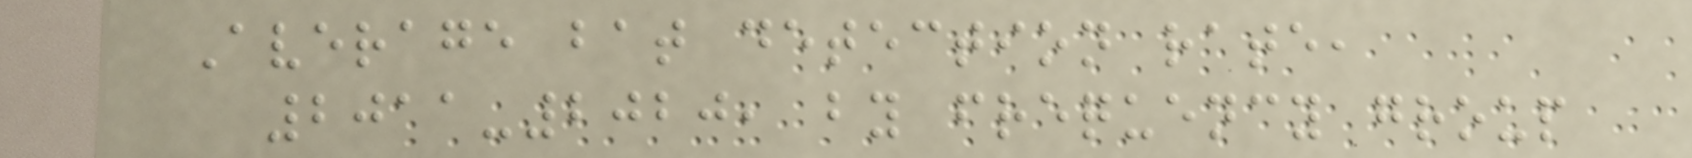Average bat detection rate,
2011-2020, by frequency group
